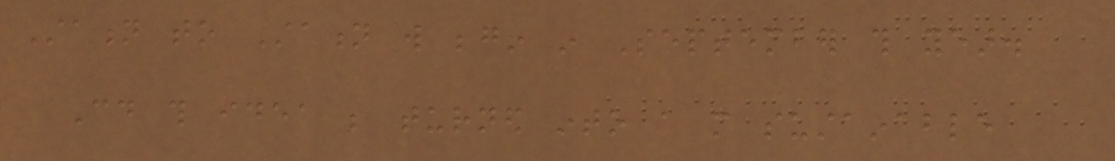Station to Station will begin in September this year.
Could this idea be turned into a more sustainable
